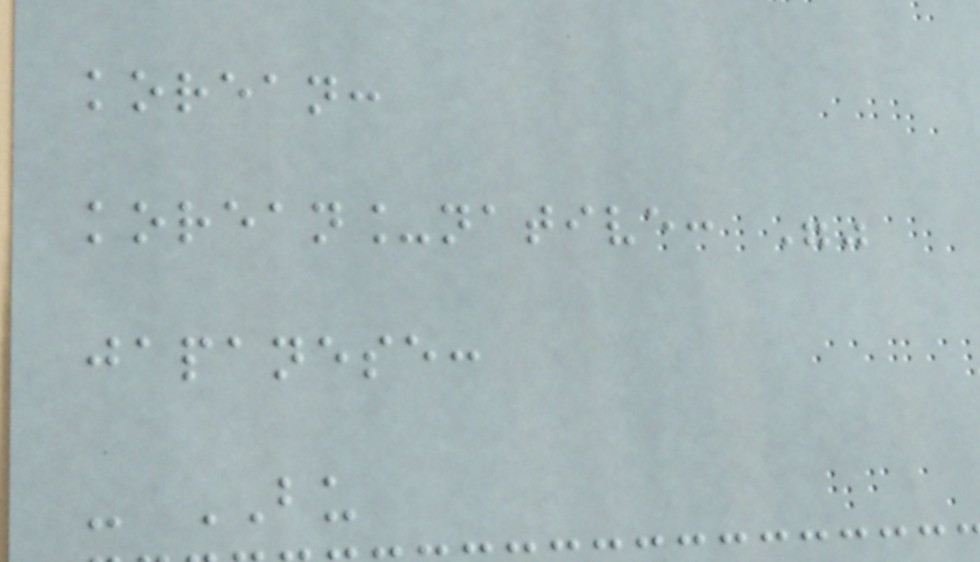korean:
korean_native: ""
japanese:
- BU
